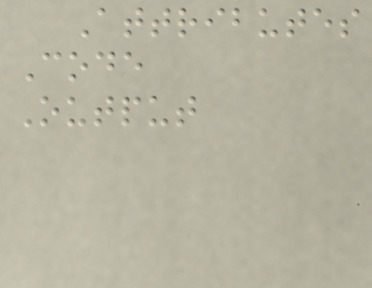Attributes
Code
Output
